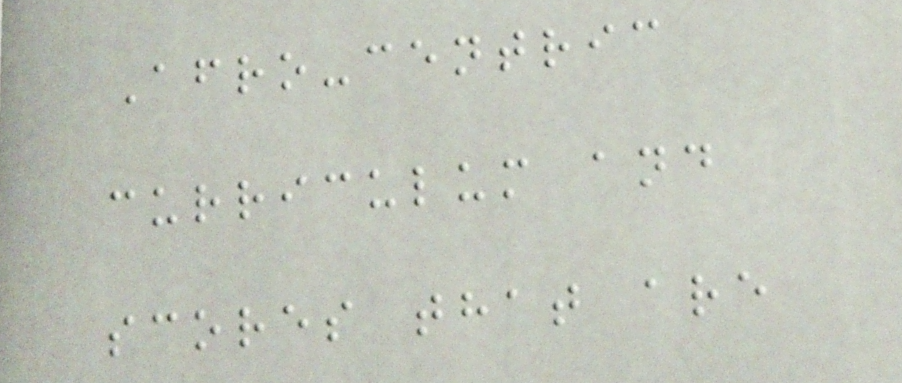Afro-centric
curriculum and
scores that are
